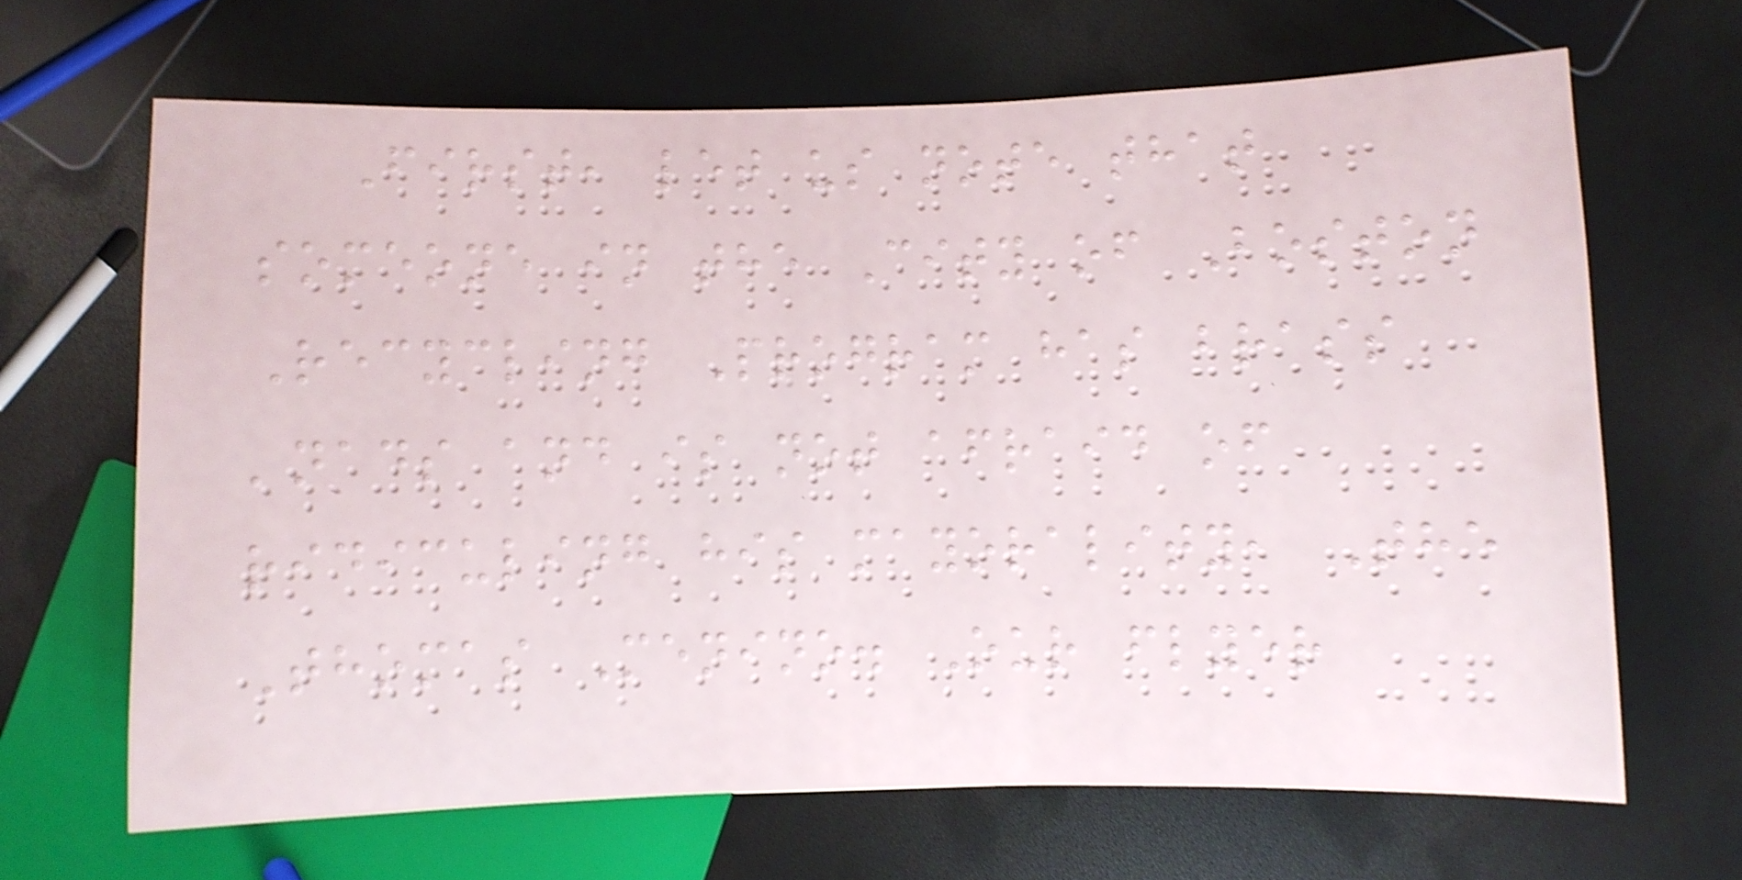First, let us note that
someone in the City of Boston
Recycling Program has brass
'nads and is not afraid of
ridiculing his mayorality, The
Thomas Menino. Our flyer
